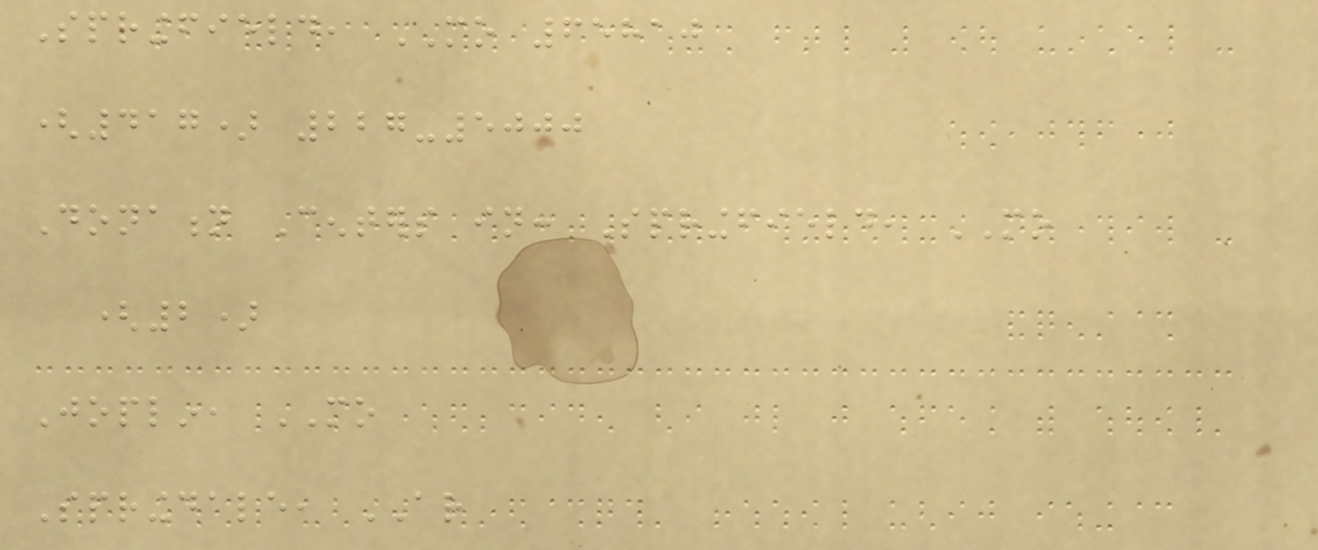Springfield, MO 65810
(417) 227-5000
Donation Centers in: Springfield, MO
(2)
Joplin, MO
Springdale, AR
